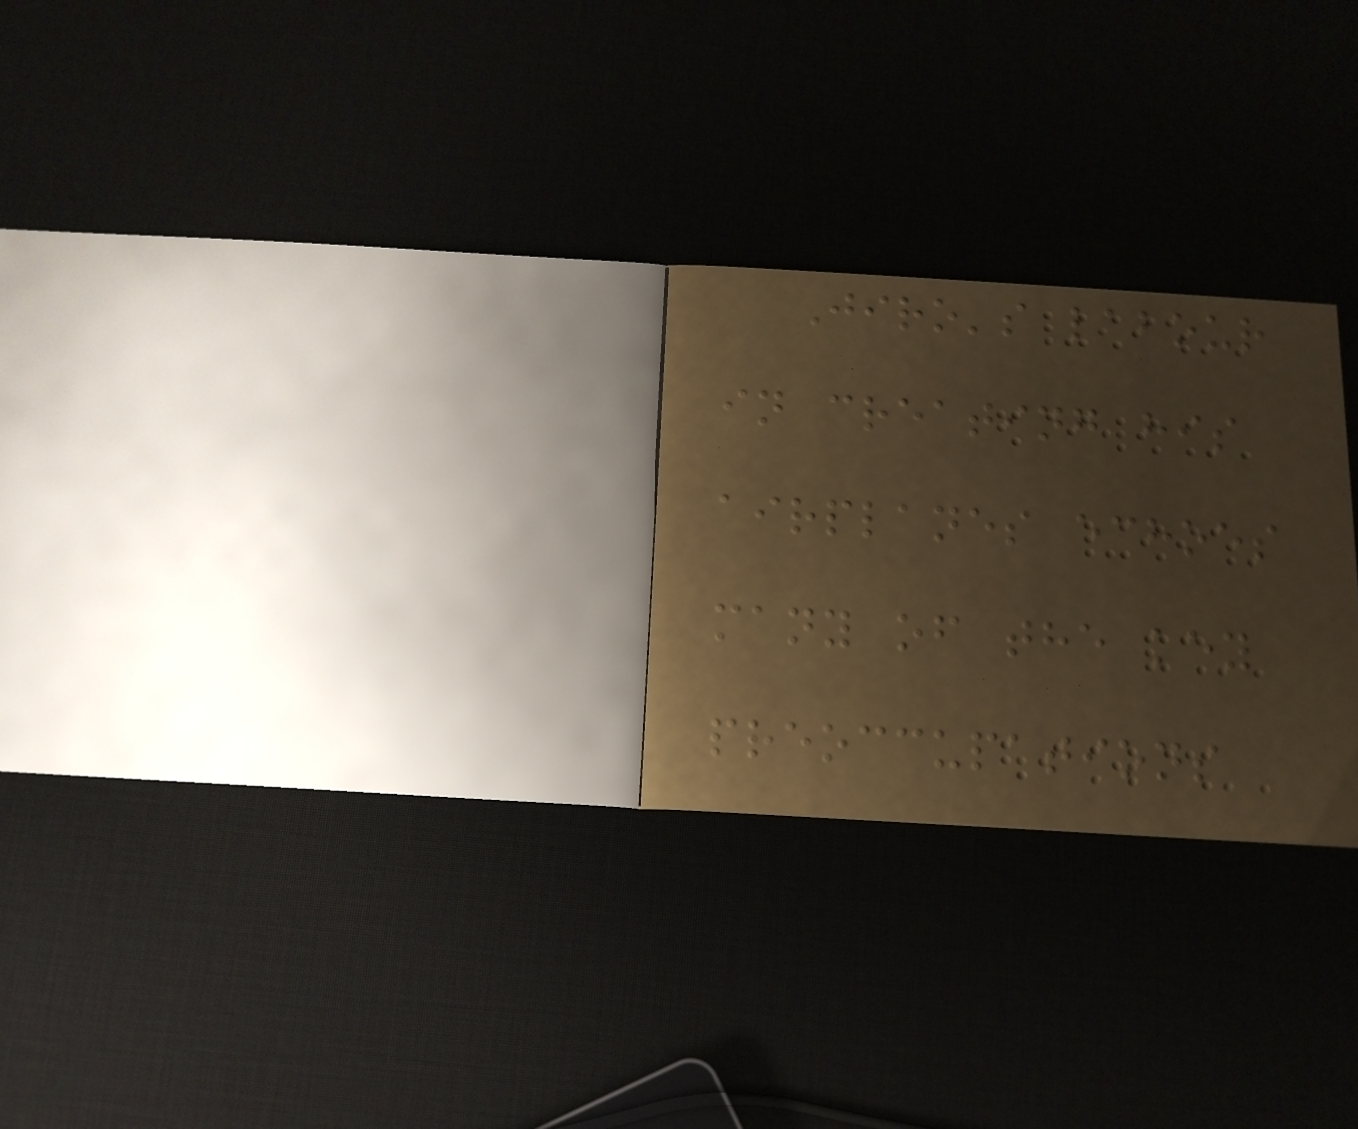Jiro's labour
in creating his
airplanes echoes
many of the key
preoccupations
